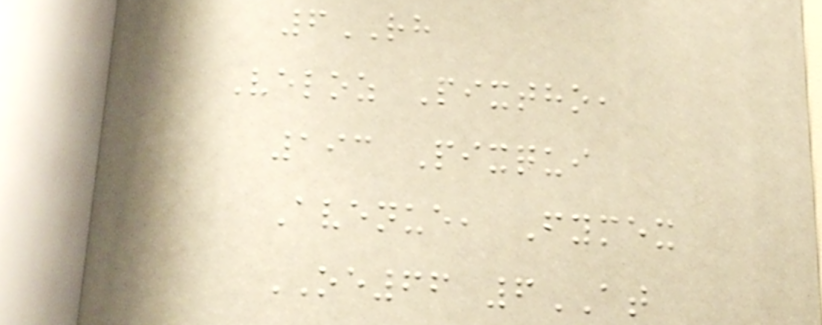6RH
Veloz Pixtho,
193 Pixqui
Avenue, Fymex
OE66 6AT
